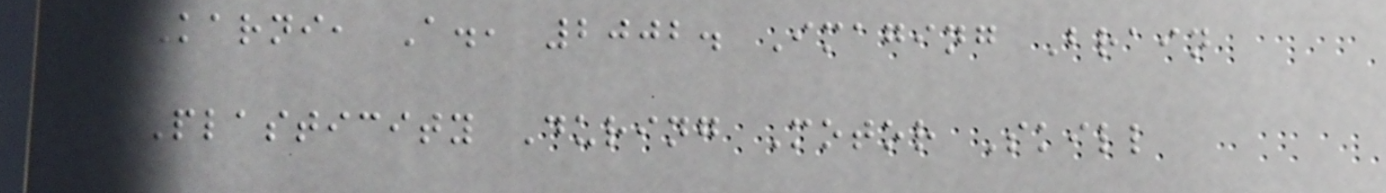Karni, A., 2002. Imaging Brain
Plasticity During Motor Skill
